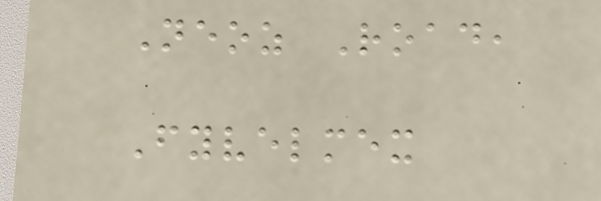Neoz Road,
Fyvelmex
